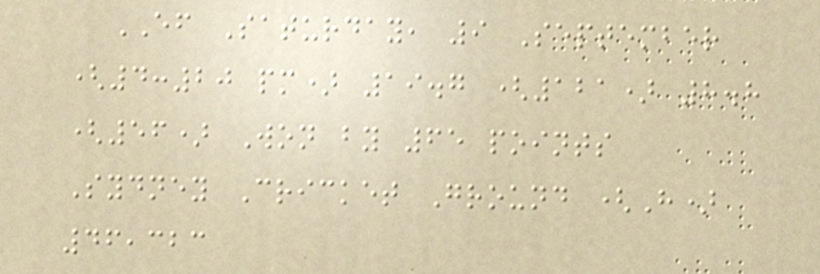EF Saturday, 9 September
(4:20 pm) 19.7 (121) 8.8
(56) Won by 65 points
Sydney Cricket Ground (H)
46,323
